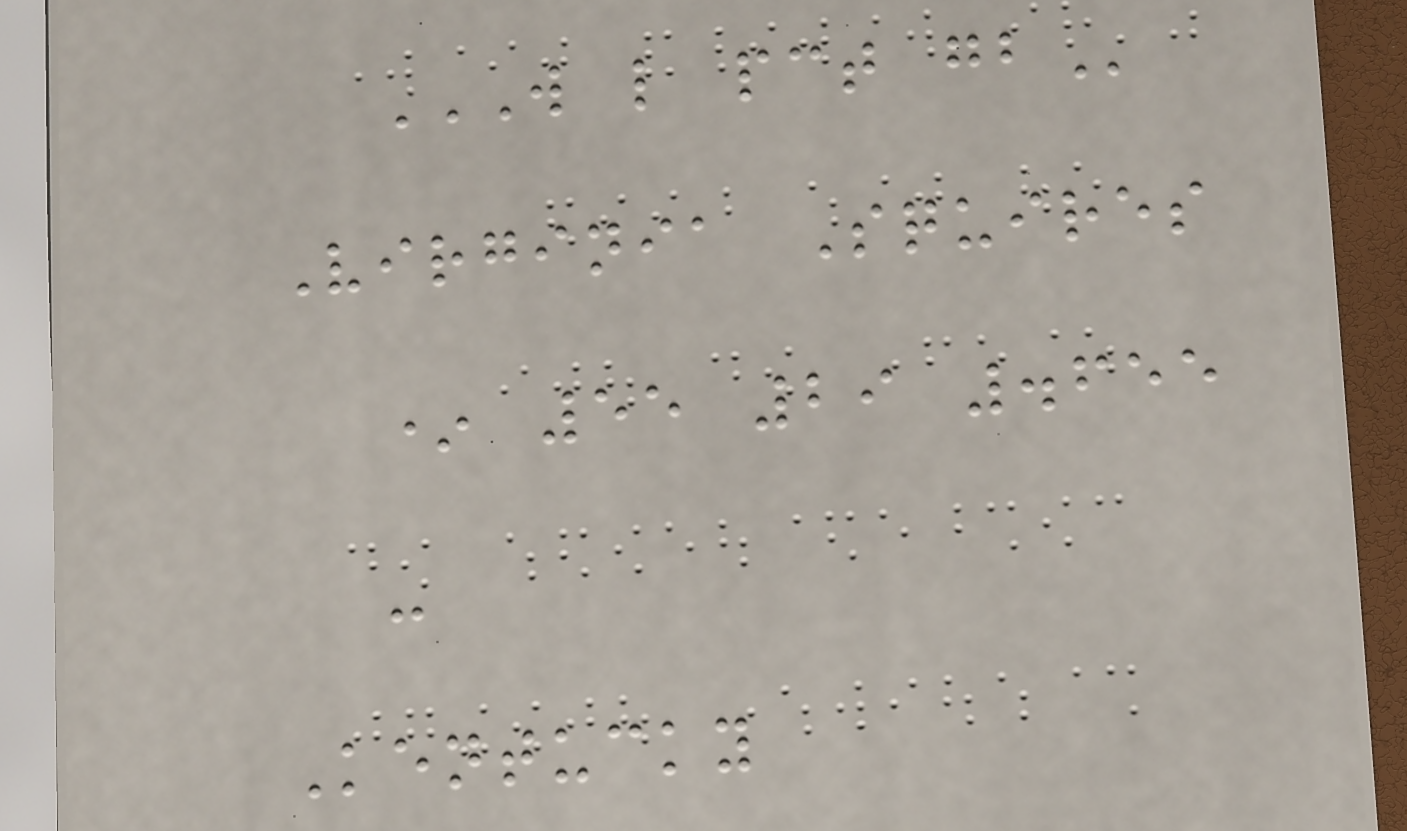W L PCT GB
Virginia Squires
* 55 29 .655
-
Kentucky
